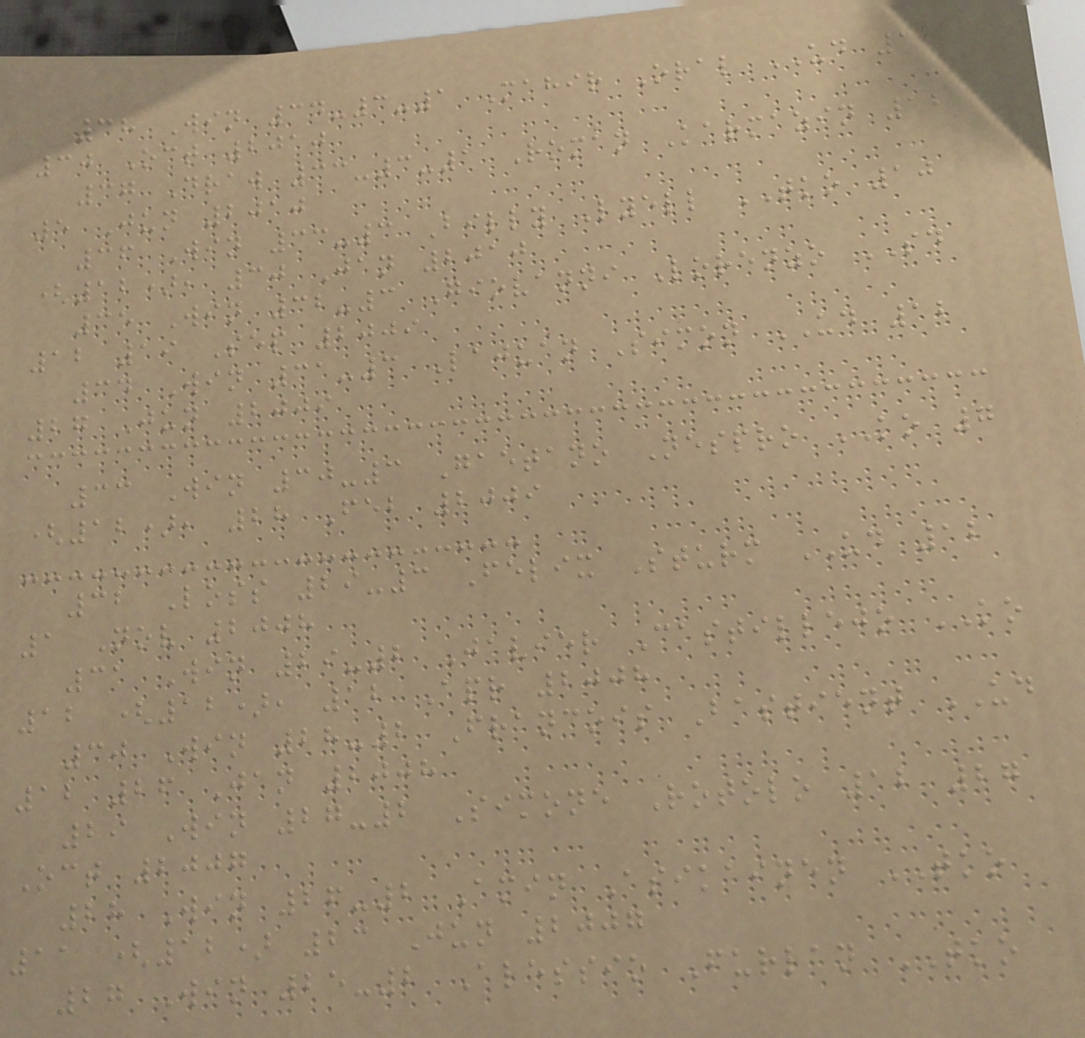38 Win 34-3-1 Mahir Oral UD 12
30 Oct 2010
37 Draw 33-3-1 Roman Karmazin 12
5 Jun 2010
36 Win 33-3 Billy Lyell TKO 10
(12), 30 Jan 2010
35 Win 32-3 Giovanni Lorenzo SD
12 19 Sep 2009
34 Win 31-3 Lajuan Simon UD 12
27 Jun 2009
33 Win 30-3 Gaetano Nespro KO 7
(12), 28 Feb 2009
32 Loss 29-3 Felix Sturm UD 12
1 Nov 2008
31 Win 29-2 Javier Castillejo KO
12 (12), 12 Apr 2008
30 Win 28-2 Francois Bastient UD
12 26 Jan 2008
29 Win 27-2 Simone Rotolo 12 27
Oct 2007
28 Win 26-2 Amin Asikainen TKO
11 (12) 23 Jun 2007
27 Win 25-2 Alessio Furlan TKO
